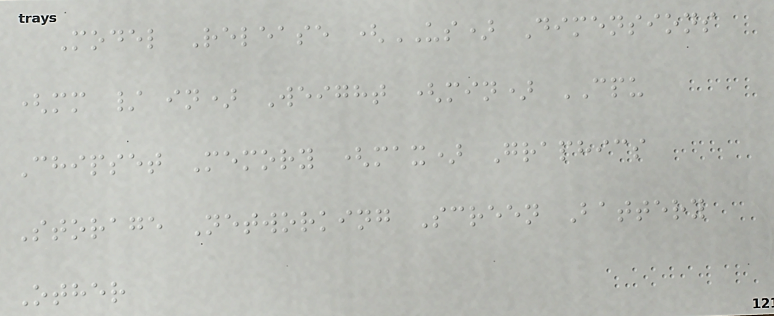Model Release (US) Dimensions
(mm / in) Weight (min) CPU
Chipset Memory (max) Graphics
Storage Networking Screen Battery
Other
